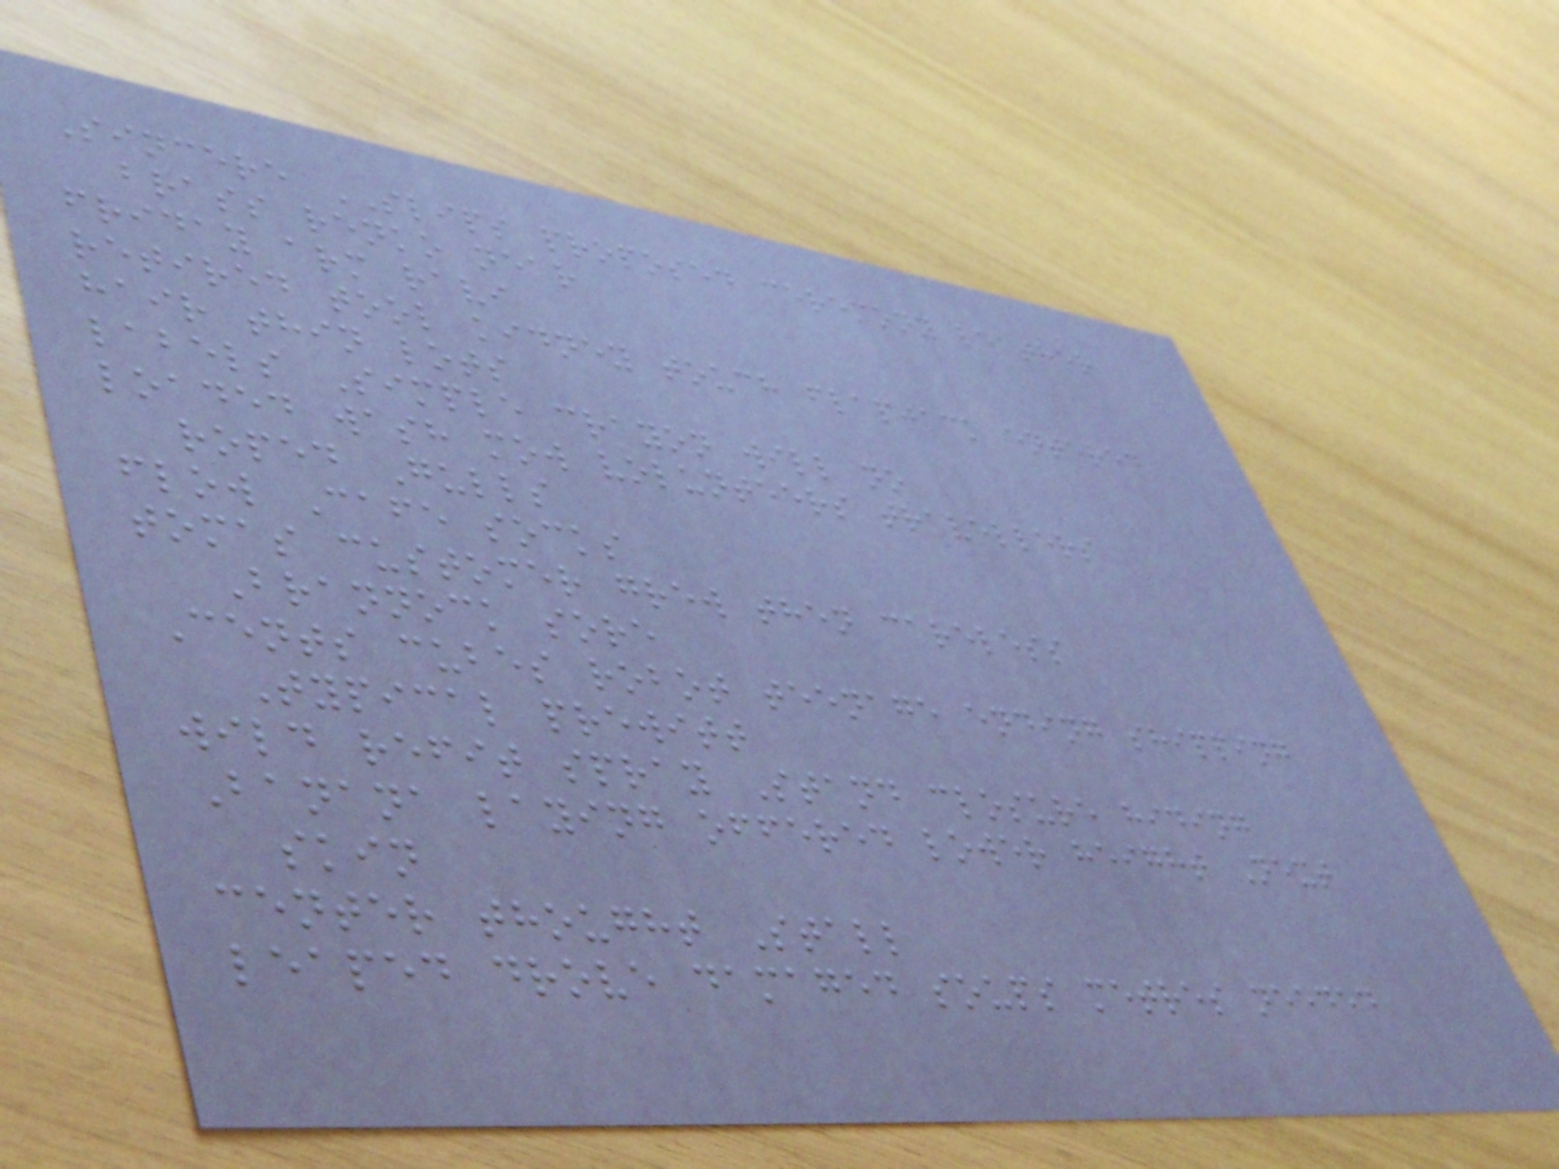Sincere SLIPS proposed ceremony leather
brass renko near
friday arm ravi
retired tool kidney touch flapjack entered
hair thin lots
labels Simple crayon will no
loaded wash mow volunteers travellers
roped Gulls
flow Cafe socks
tomas customer grew then careless
Brannock sore
Cents cubes robot teenage ending shipping
Typical prewitt
wild refit spray Stand closure hiding
Banana laying offered lower height Next
skin
center thought Stall
leaped drove damaged soups metres needed
